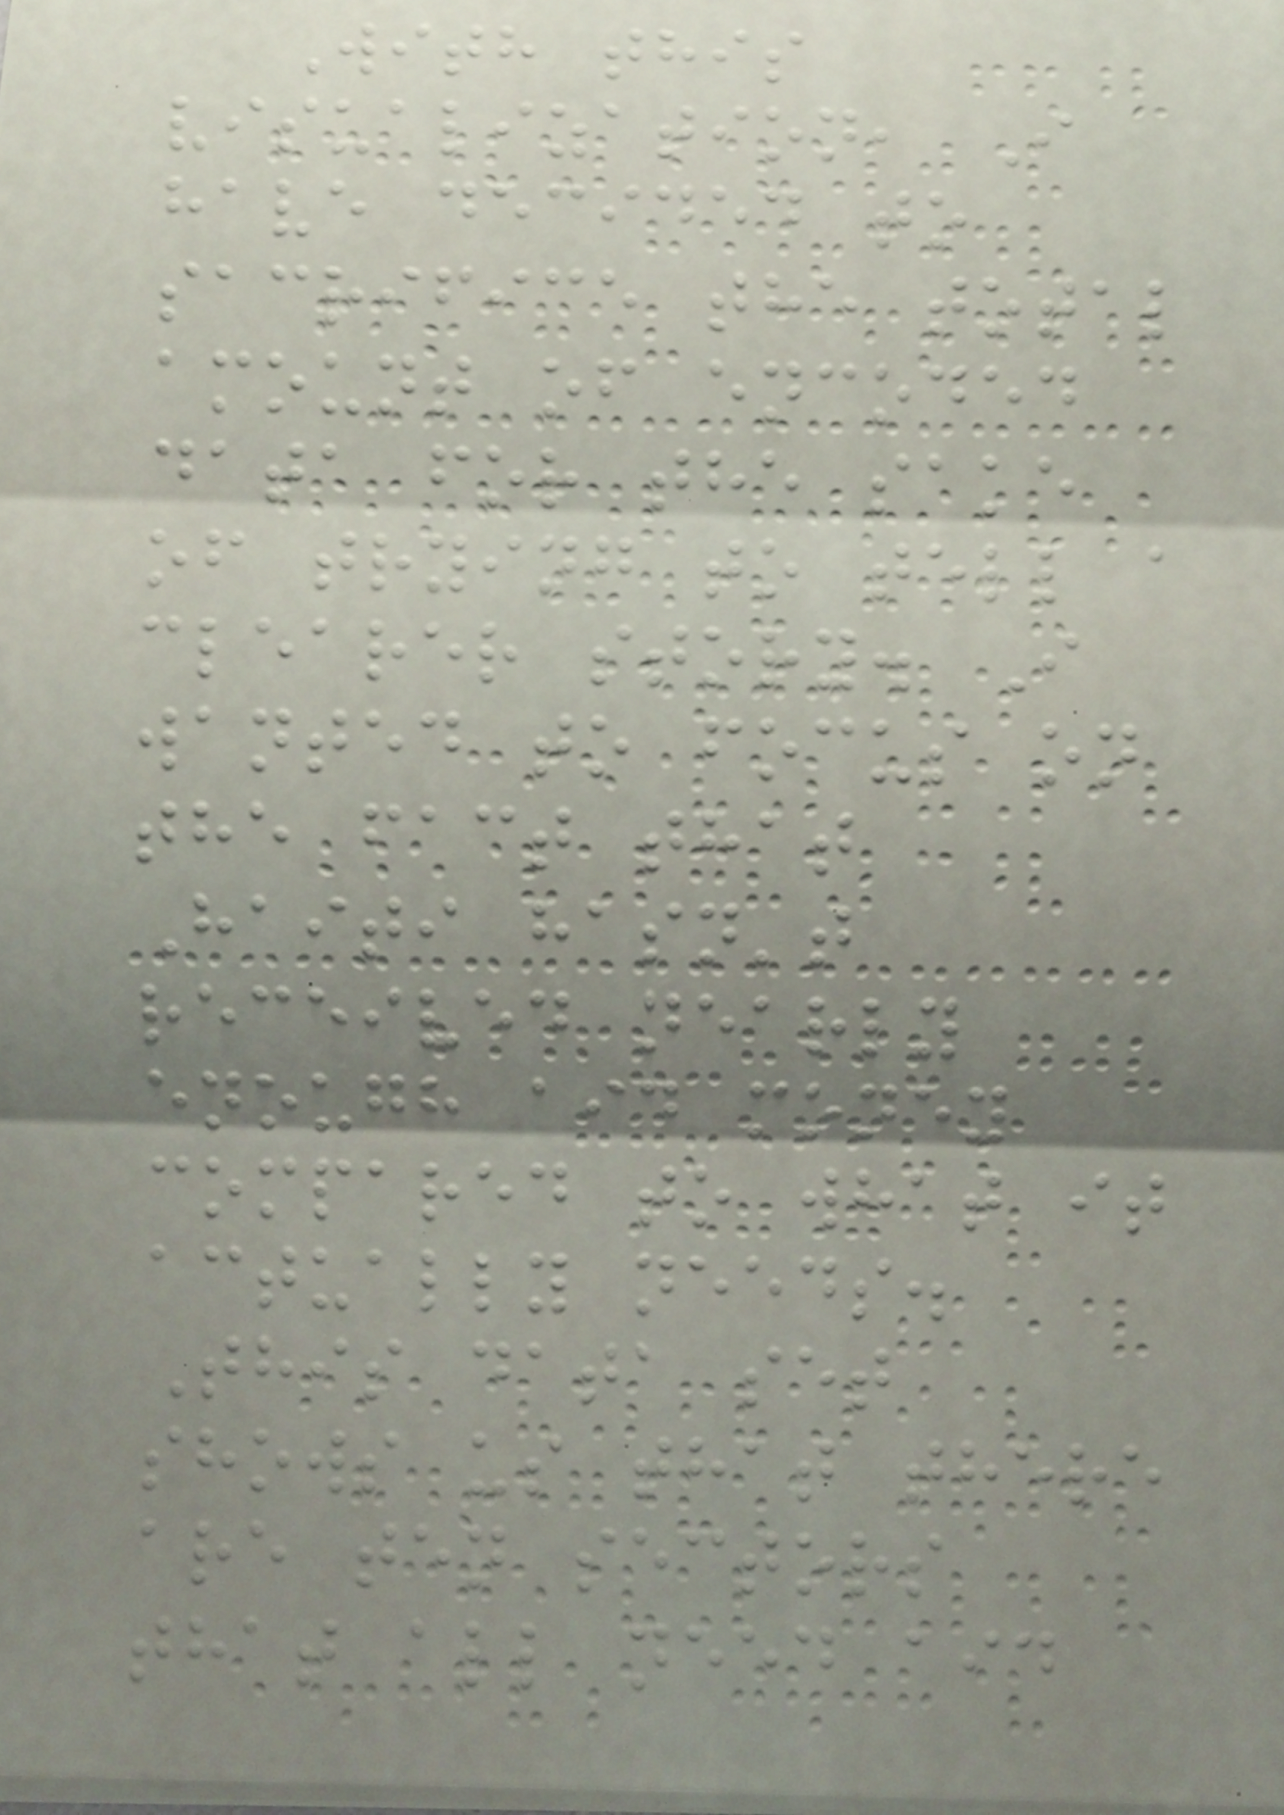With this
visualization, I
have decided to
sacrifice the total
amount of encoded
data for the sake
of trying to tell a
clearer story. I
wanted to focus on
the fact that
Haiti hasn't
received nearly
enough aid money
compared to what it
actually needs.
This data set
shows us that there
are ten sectors
that all need aid
